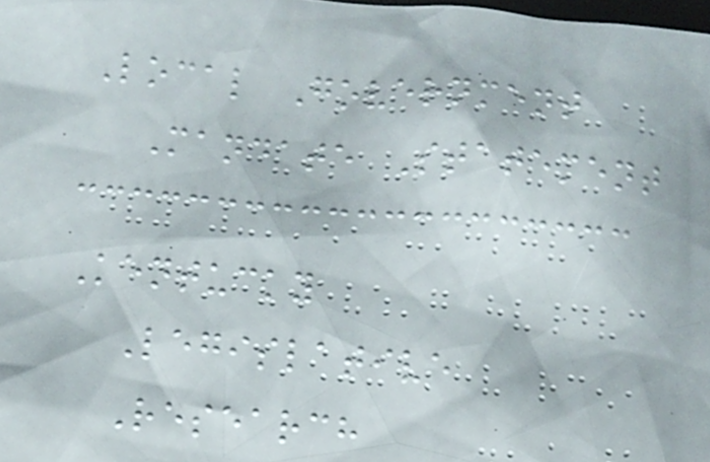Local Government
Mandate Statement
Kentucky
Legislative
Research
